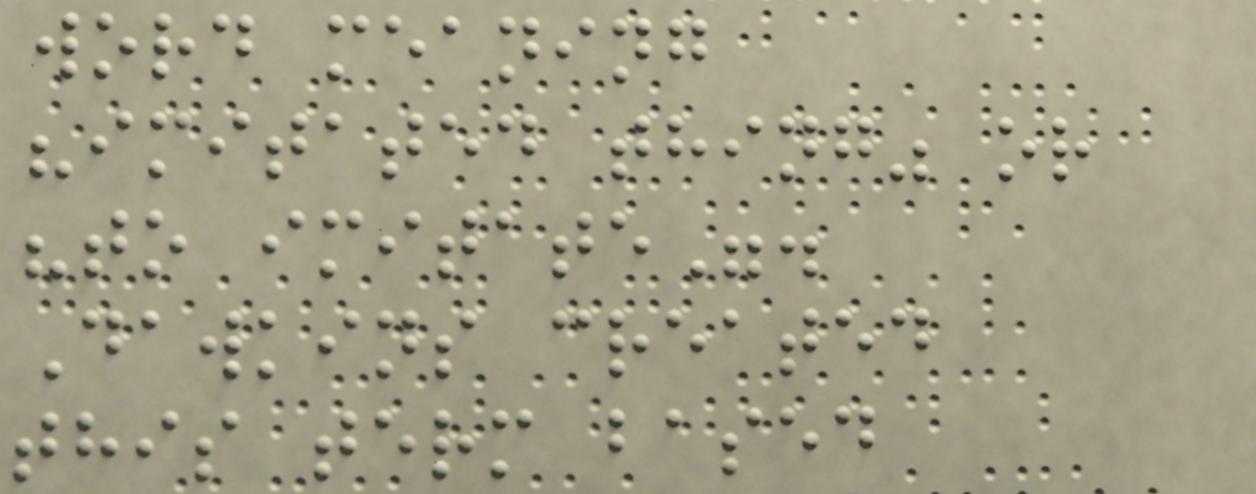word meaning
"imitated thing" or
"to imitate".
Dawkins created
this term based
